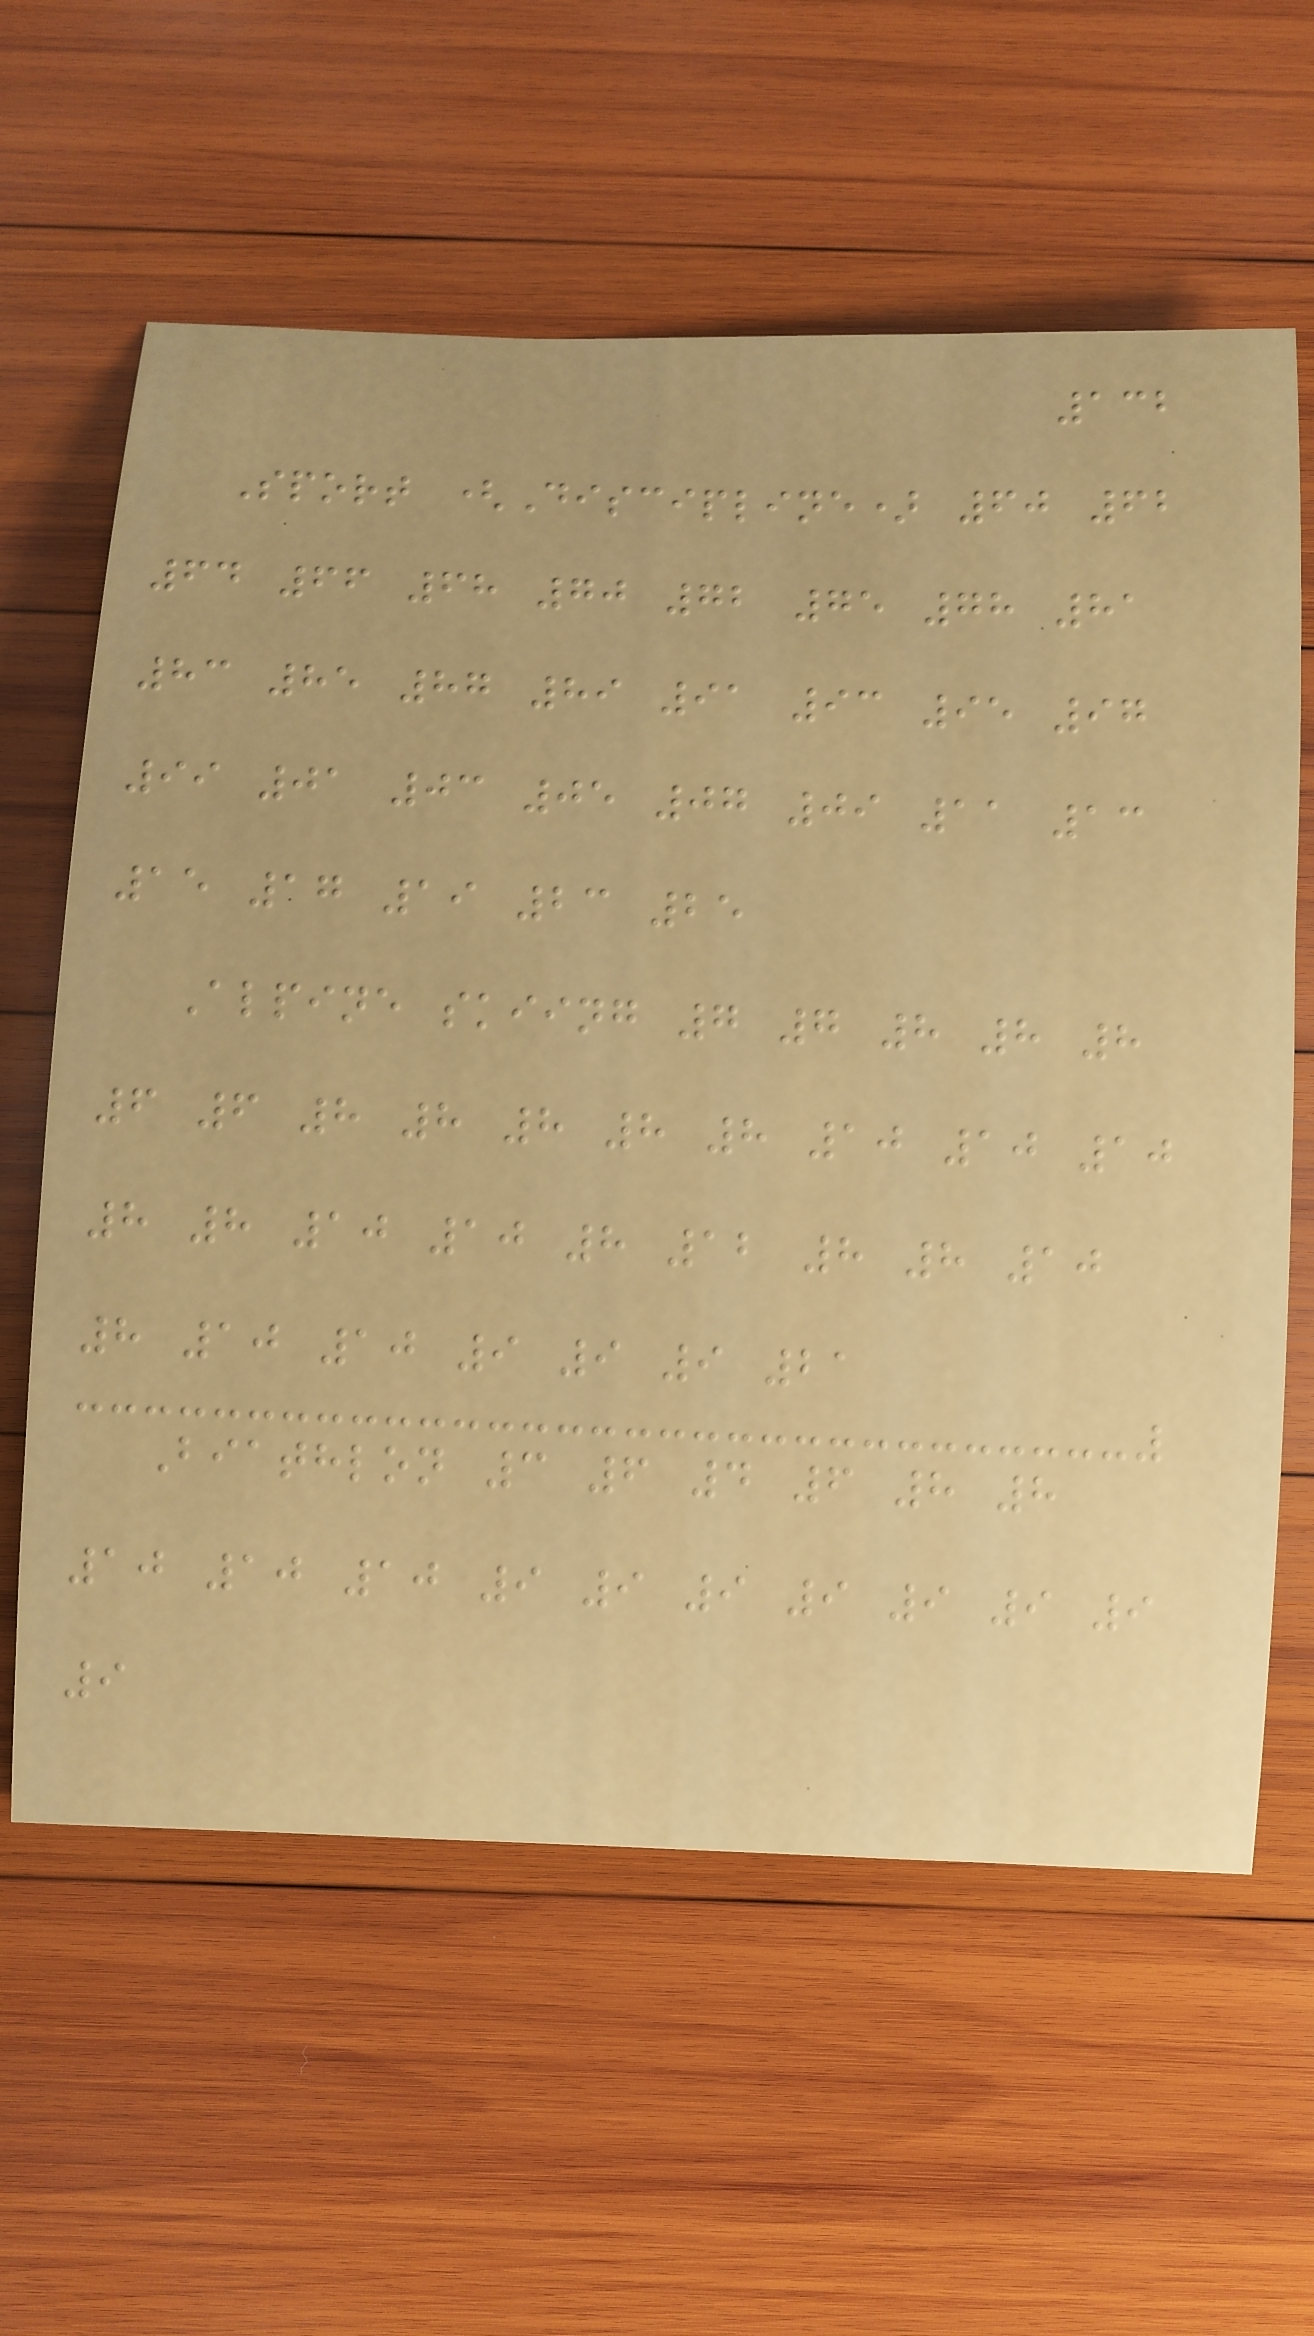132
Sport (Discipline) 60 62
64 66 68 70 72 75 78 81
83 85 87 89 91 93 95 97
99 01 03 05 07 09 11 13
15 17 19 23 25
Alpine skiing 7 7 8 8 8
6 6 8 8 8 8 8 10 10 10
8 8 10 10 8 12 8 8 10
8 10 10 9 9 9 21
Biathlon 3 6 4 6 8 8
10 10 10 9 9 9 9 9 9 9
9
